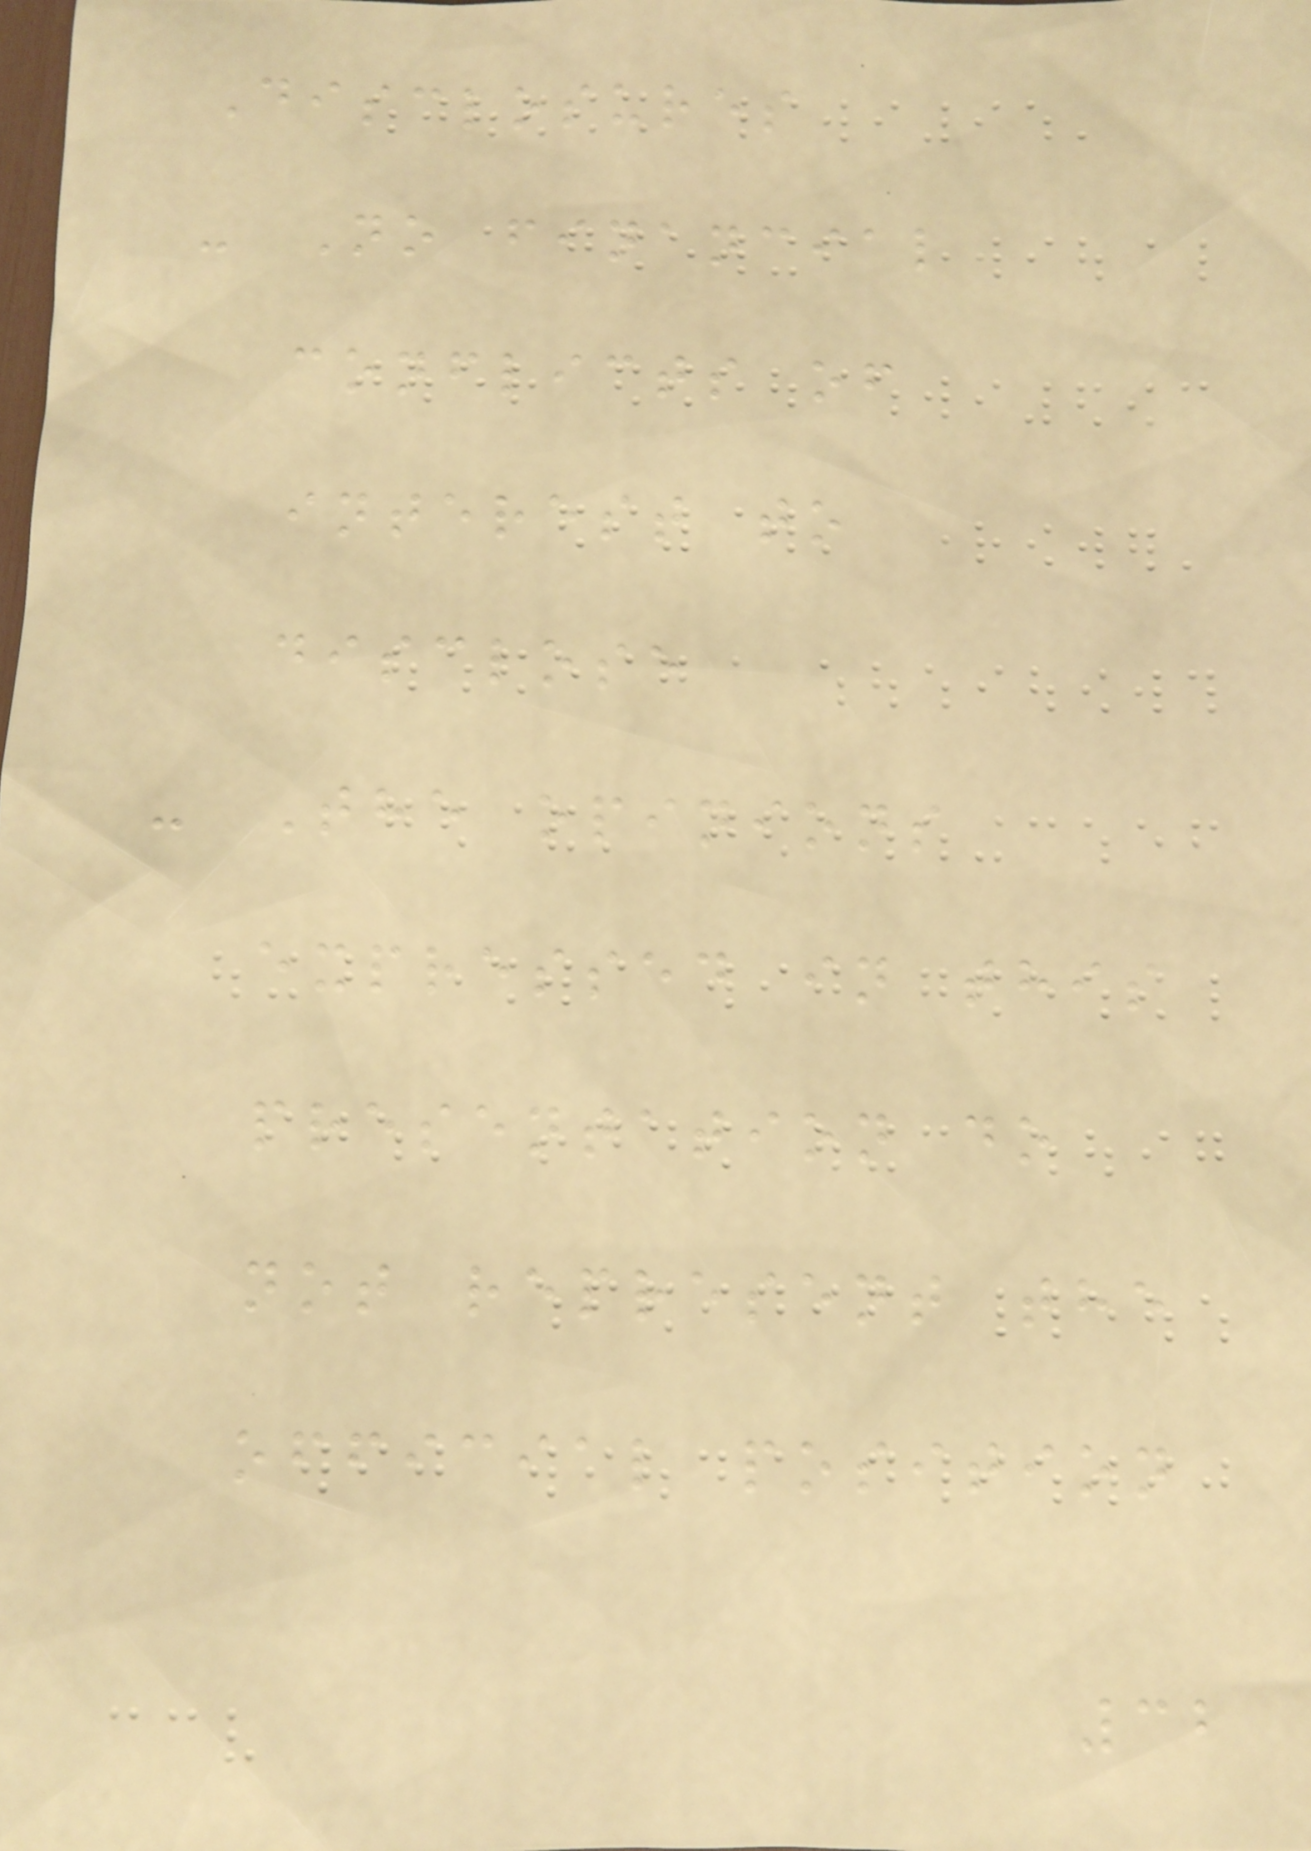Disclosures
- No financial
conflicts of
interest to
disclose
- The opinions
expressed in this
presentation do
not represent the
official position
32
